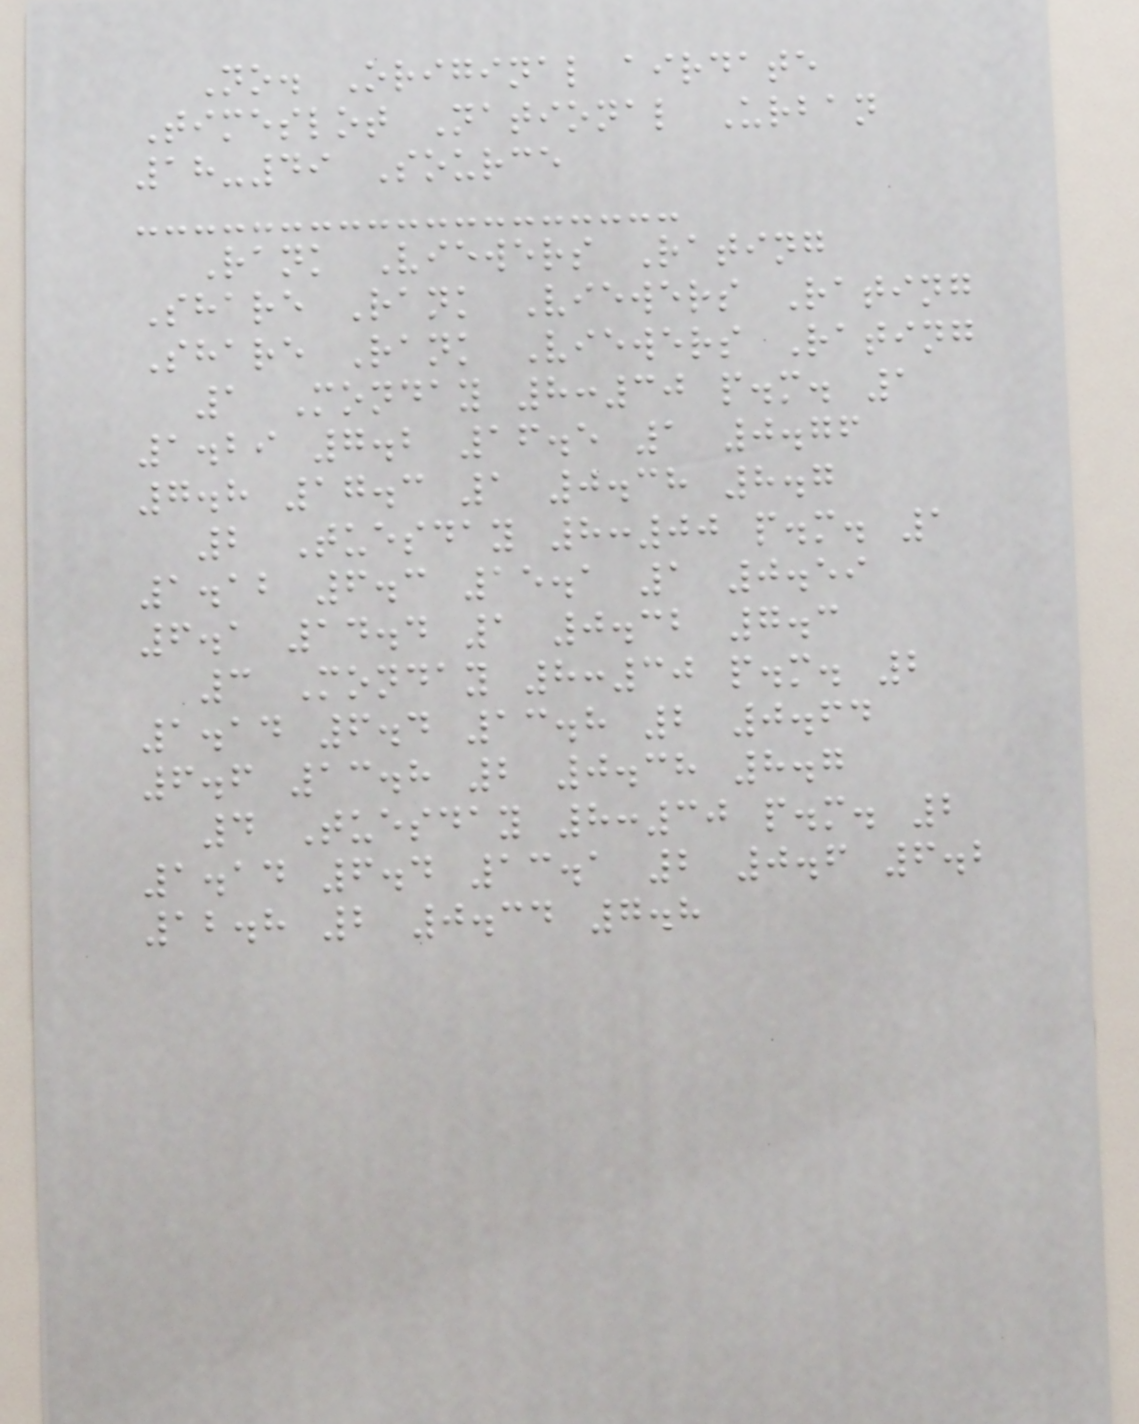No. Original airdate
Timeslot National Urban
18-49 Source
Rank Viewers Rating
Share Rank Viewers Rating
Share Rank Viewers Rating
1 Monday 8:30 p.m. 1
1.29 7.2 16.5 1 0.76
7.8 17.3 1 0.38 8.7
2 Tuesday 8:00 p.m. 1
1.12 6.3 15.1 1 0.59
6.1 14.4 1 0.32 7.3
3 Monday 8:30 p.m. 2
1.14 6.4 13.8 2 0.64
6.6 13.8 2 0.38 8.7
4 Tuesday 8:30 p.m. 2
1.14 6.4 13.1 2 0.6 6.2
12.8 2 0.34 7.8
